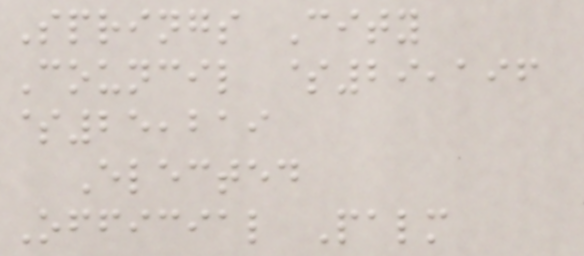Springs City
Council $29,196
$25,219
Elected
Official Palm
